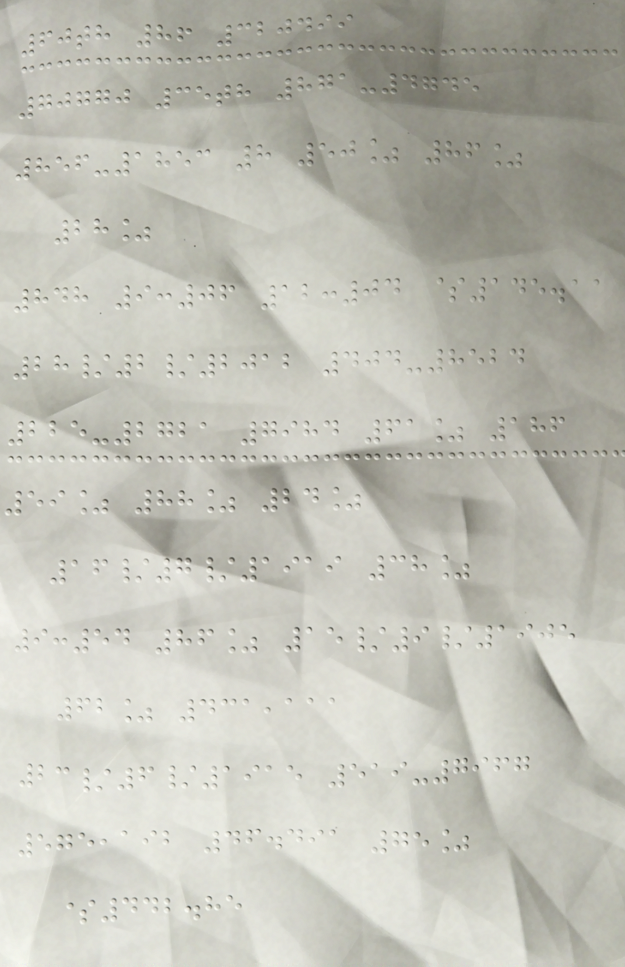60th 86 320499
70770 35th 871-4745
856-1853 8 50% 86%
28%
848 9:06 12:04 $145.11
28/2/2012 404-8524
225-2721 7984 61% 186
59% 88% 24%
16/7/1919 38%
9:54 86% 15/9/1905
62% 431,111
23/6/1915 519-7967
575,192 46.491 75%
$442.85
